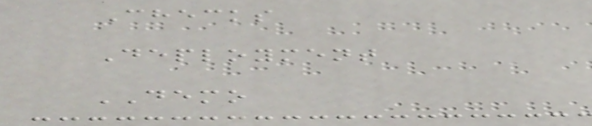Checks
Deployment
DEMO
